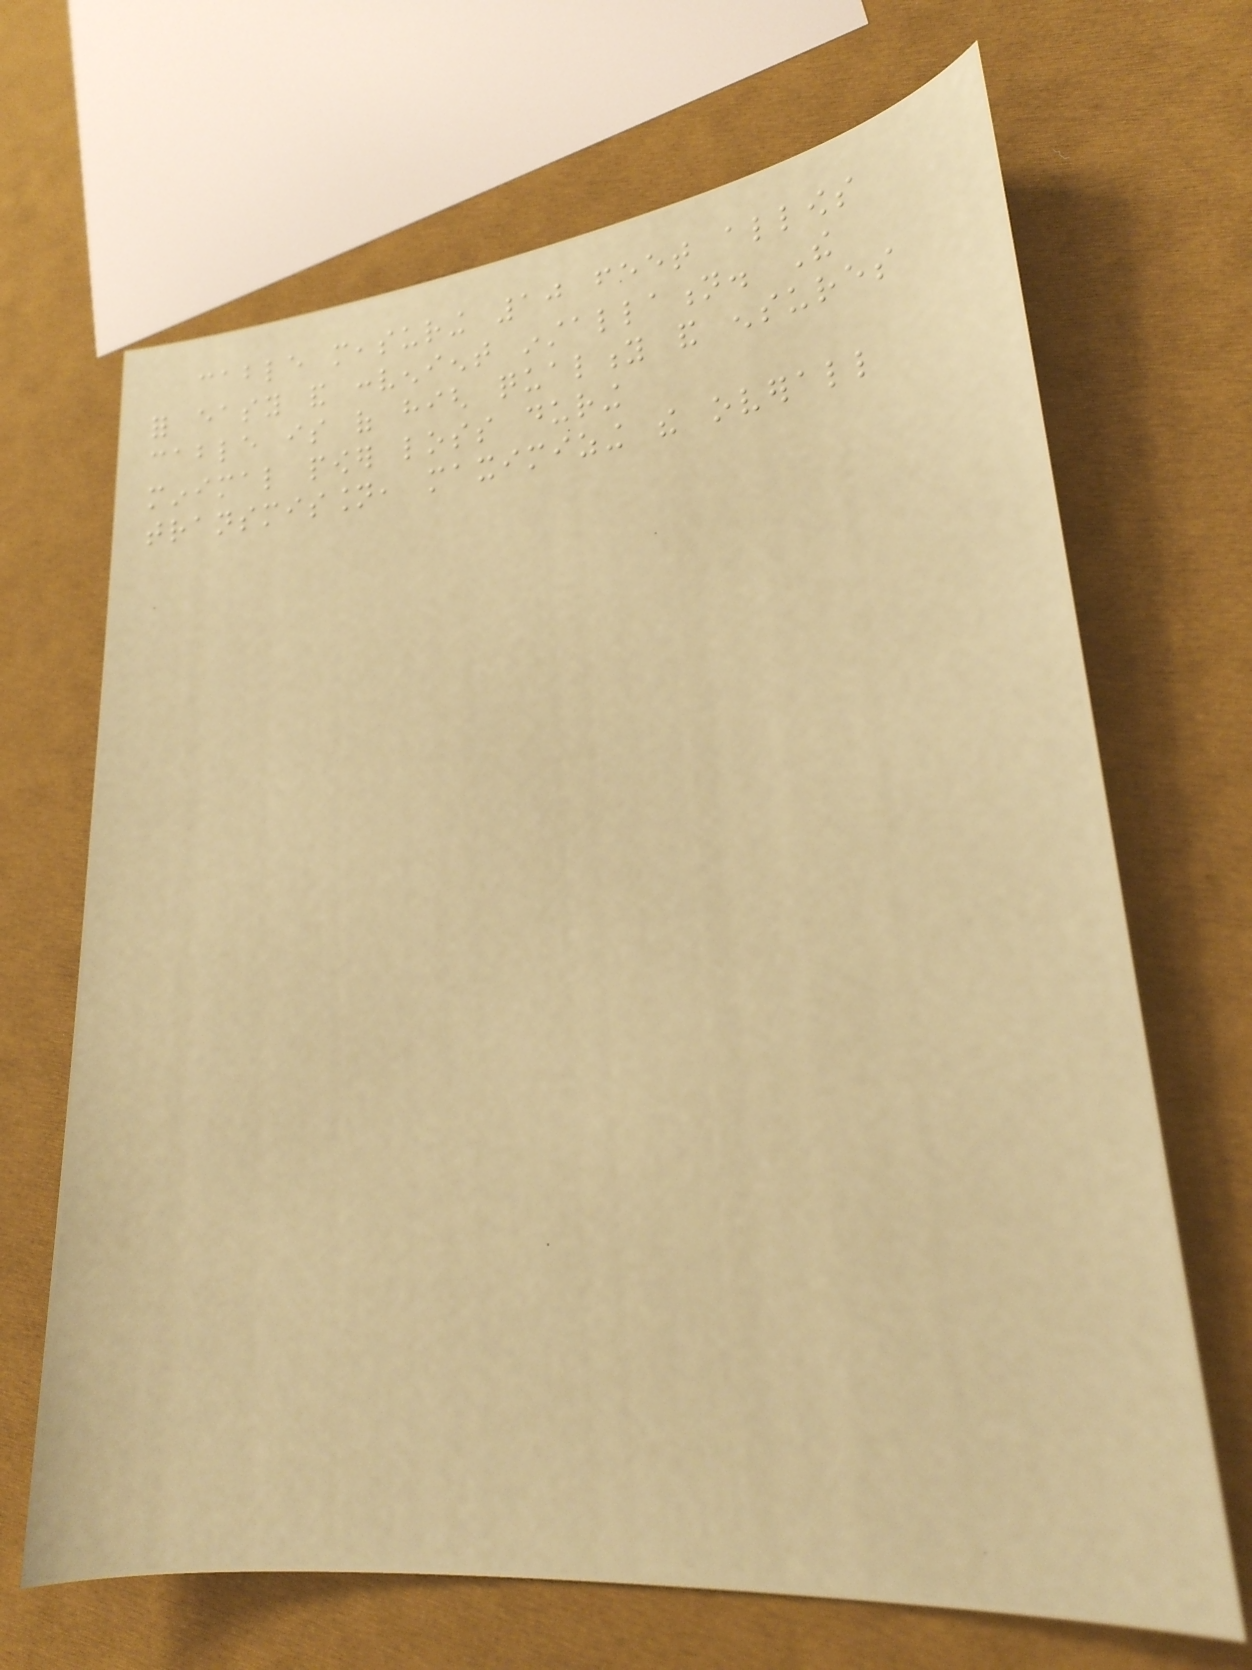cable measuring 10 feet allows
for easy and convenient installation. The
cable is of high quality and ensures
minimal power loss during
transmission, maximizing the overall
